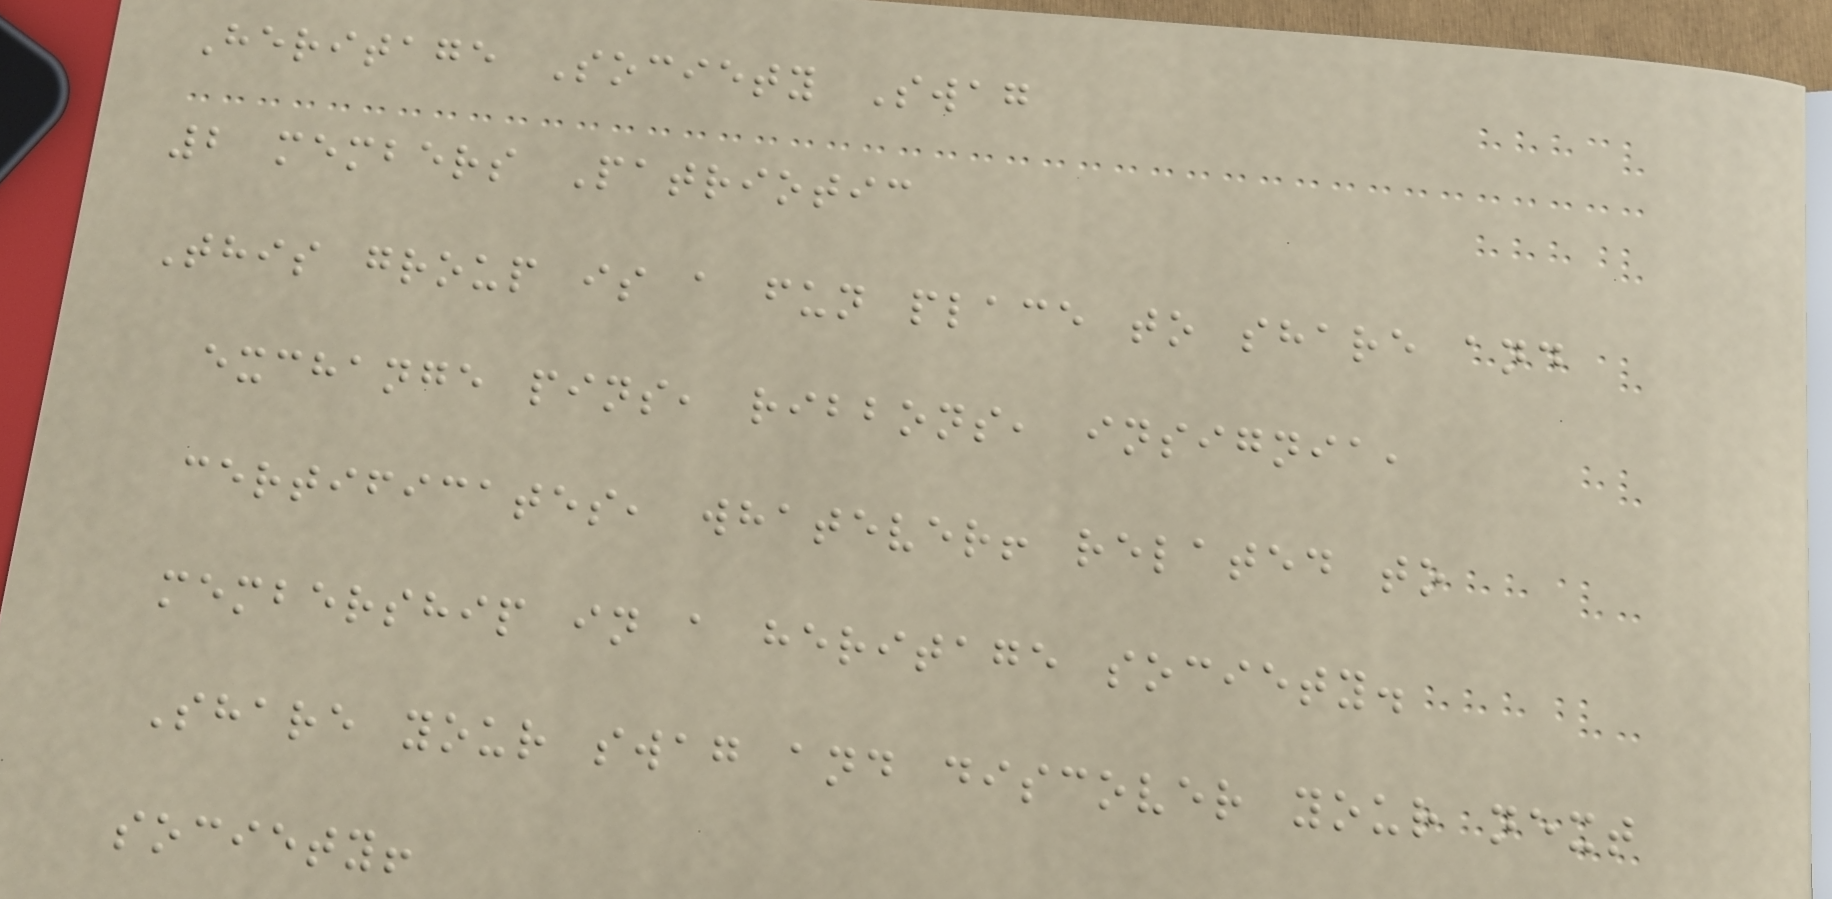Heritage Society Swag
2 members Patriotic
This group is a fun place to share and
exchange pins, ribbons, insignia,
certificates, whatever! related to
membership in a heritage society.
Share your swag and discover your next
society!
